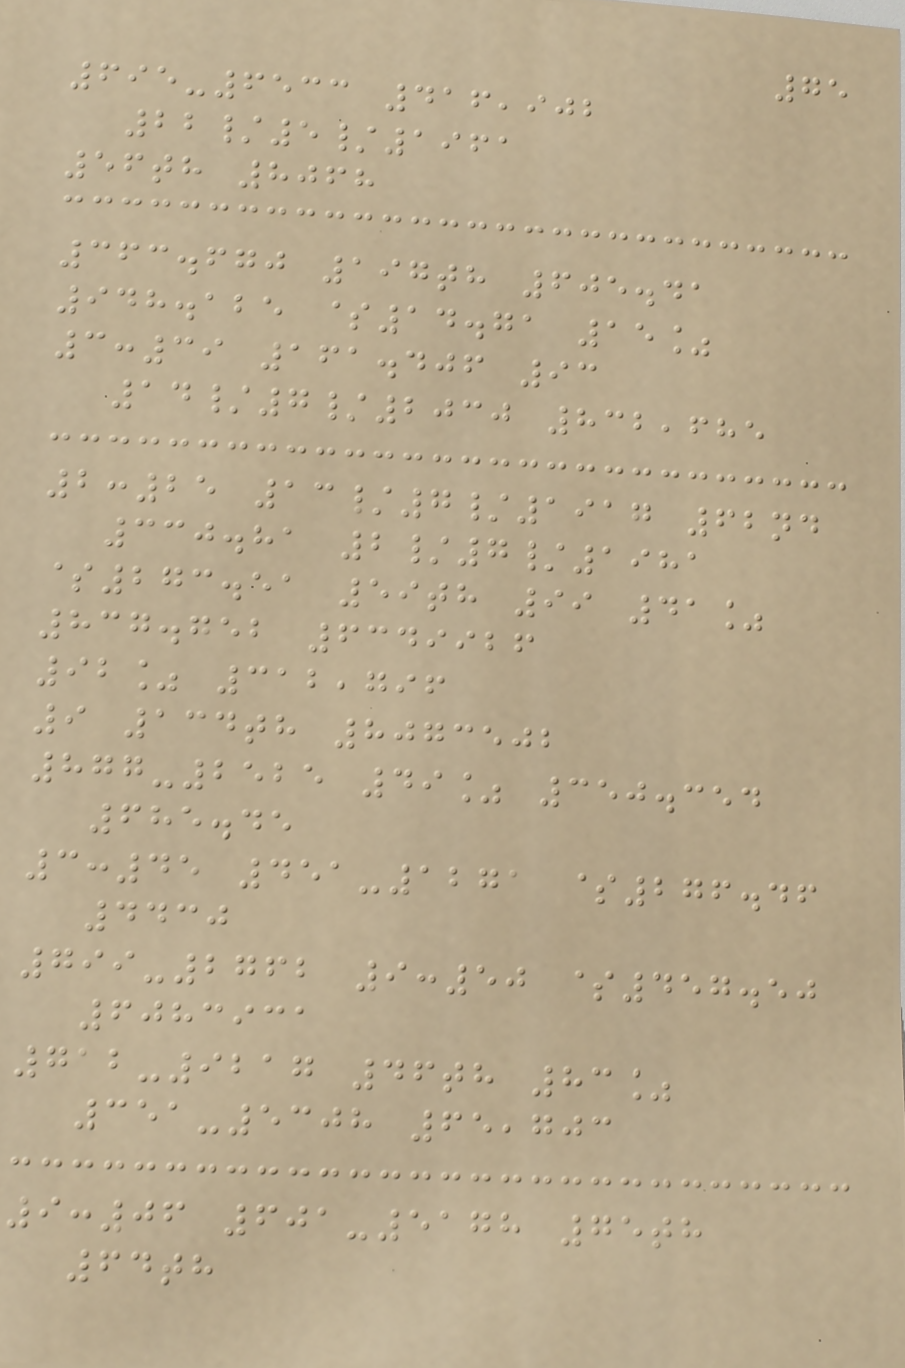75
695-6533 416,902
22/5/1961
56th 8068
363.670 197th 605.41
948.125 $14.71 15%
3:39 161.406 93
14/7/2030 832,685
2:25 13/7/1917 62nd
330.81 2/7/1981
$273.51 59th 99 41%
837.752 6349926
92% 312,796
9 134th 8073502
877-2525 49% 350.354
685.45
3:45 451-1271 $276.46
4430
799-2762 9:50 $457.50
6083931
712-9217 46th 83%
351-5308 65,703
9:06 601-5178 75th
64th
